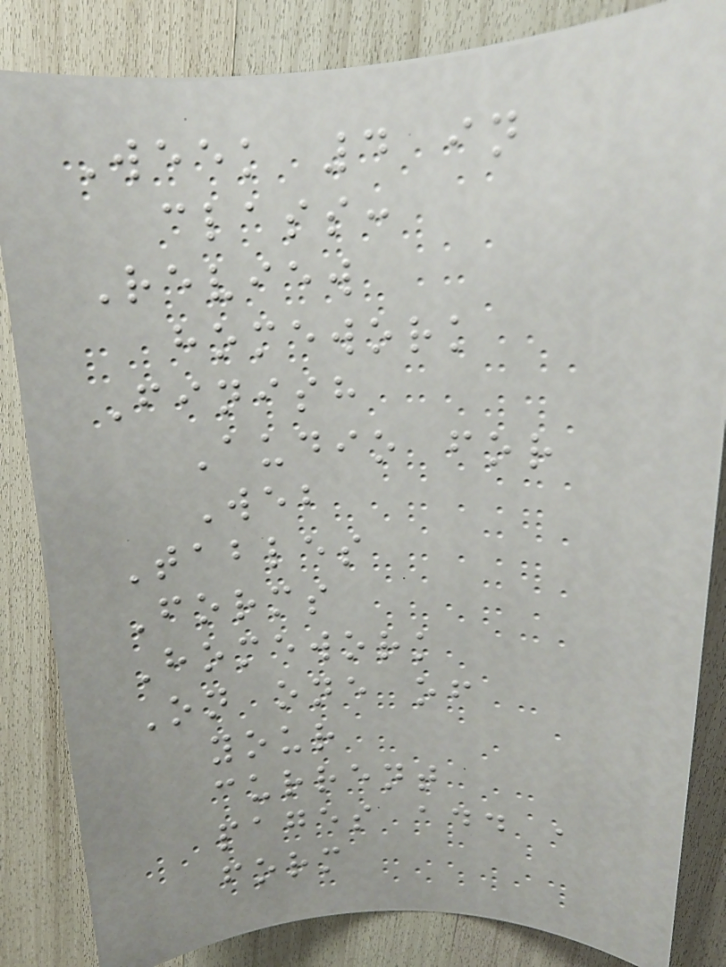Week 4 in
class:
Review
homework
Finish
Audio for
Web
Tables
Forms
Homework
On one of
your
current
pages add a
form
